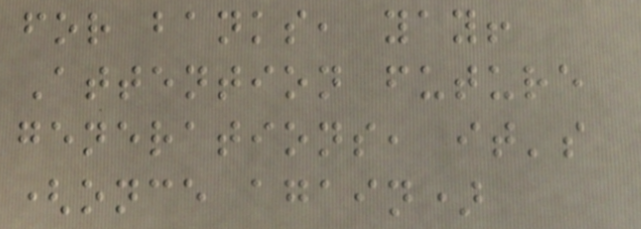for banks, yay!
Attention future
generations, it's
(once again)
